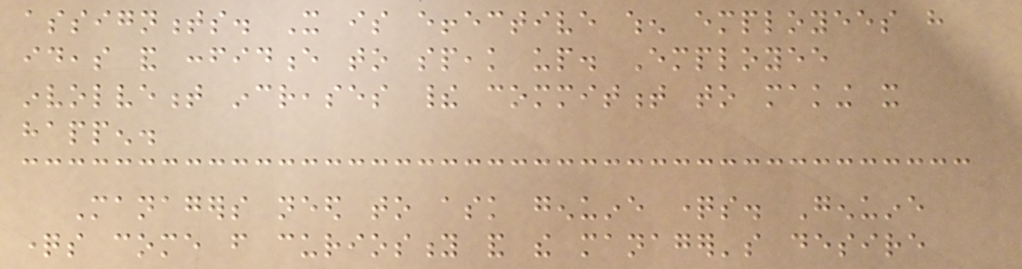assignments. It is effective when employees have
ideas and confidence to speak up. Employee
involvement increases their commitment to making it
happen.
Managers need to ask genuine questions. Genuine
questions come from curiosity and the manager's desire
